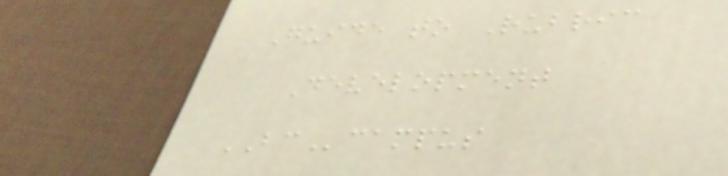Guide to Rubric
Development
BCcampus
